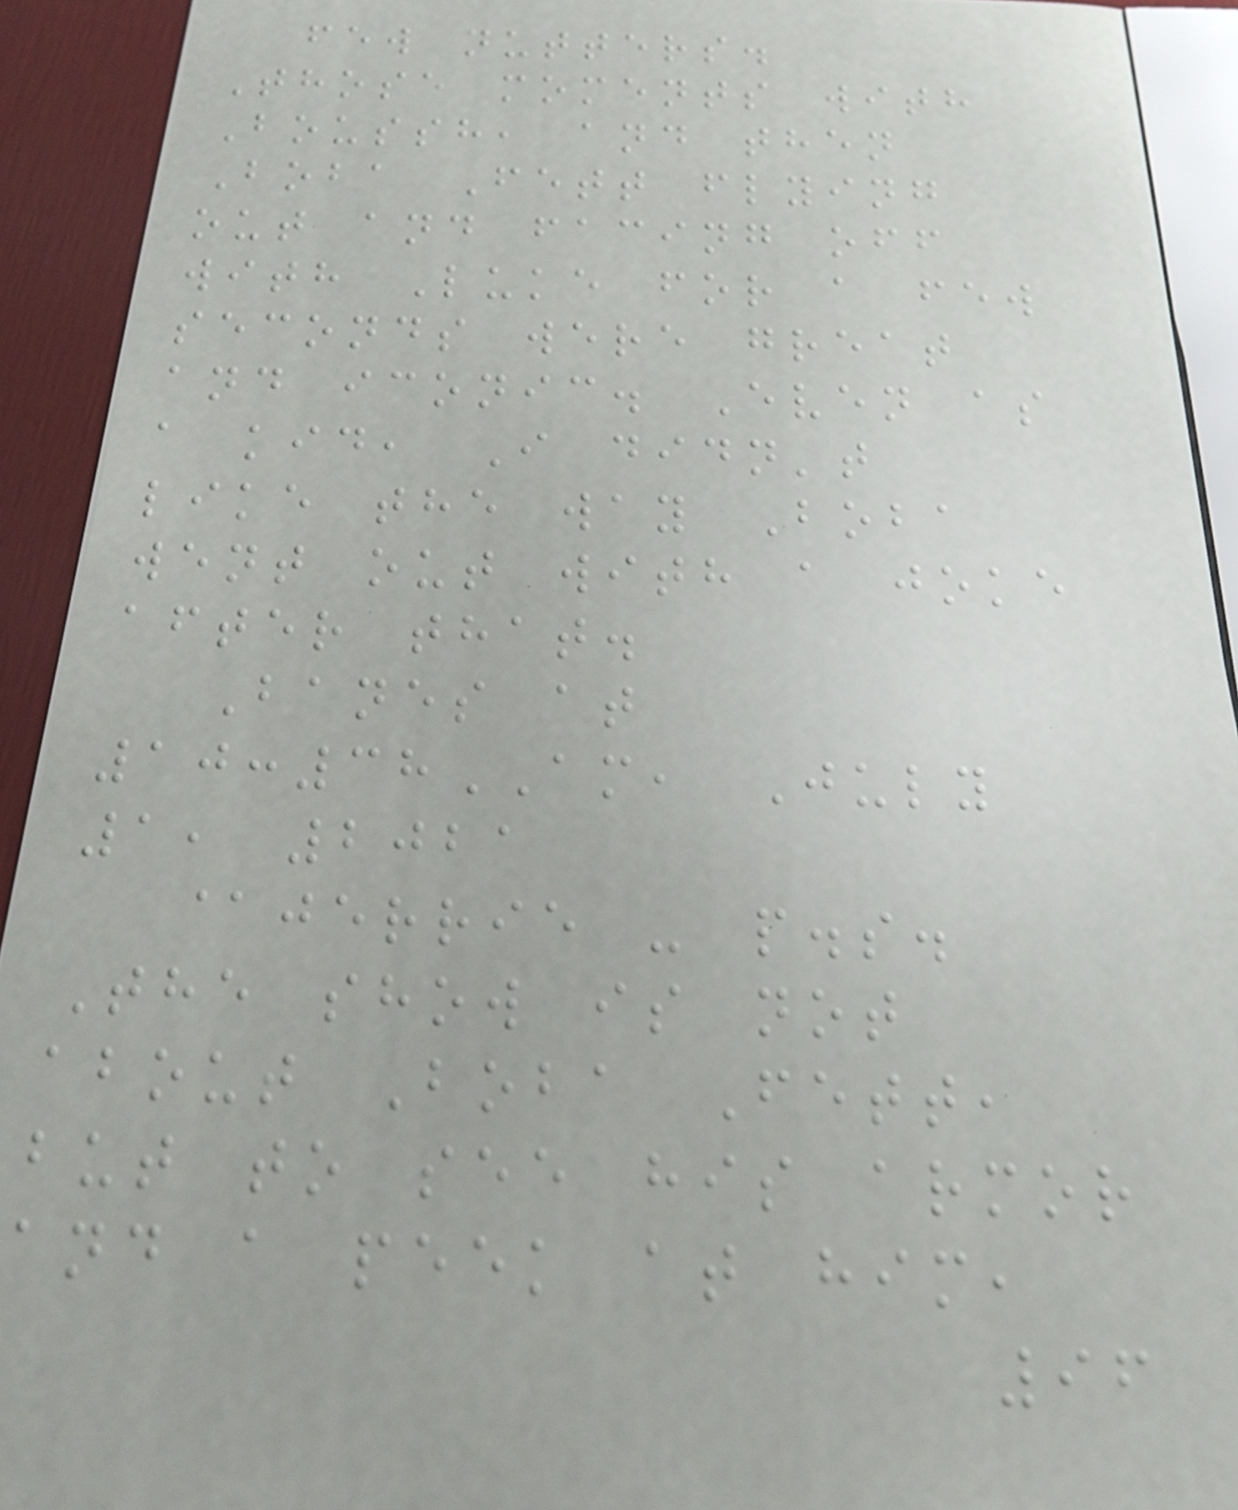few nutters.
Those moments with
Boussh, and then
Boba Fett flying
out and facing off
with Luke for a few
seconds were great
and iconic. Even as
a kid, I didn't
like the way Boba
went out with a joke
after that.
Banes at
10:38AM, July
1, 2021
@jerrie - p.s.
The show is not
about Boba Fett,
but to see his armor
and a peek at him,
96
